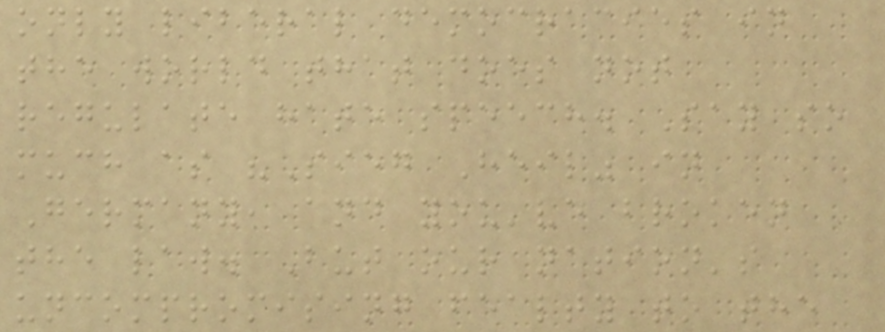only liberal democracies in
the world that does not
regulate hate speech. Say so
much as "Sieg Heil" in
Germany, and you've broken
the law. But our nation's
uncompromising fealty to the
